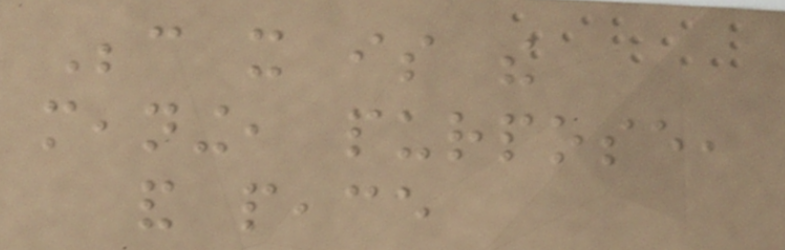Because it is the
meaning, purpose,
and peace
